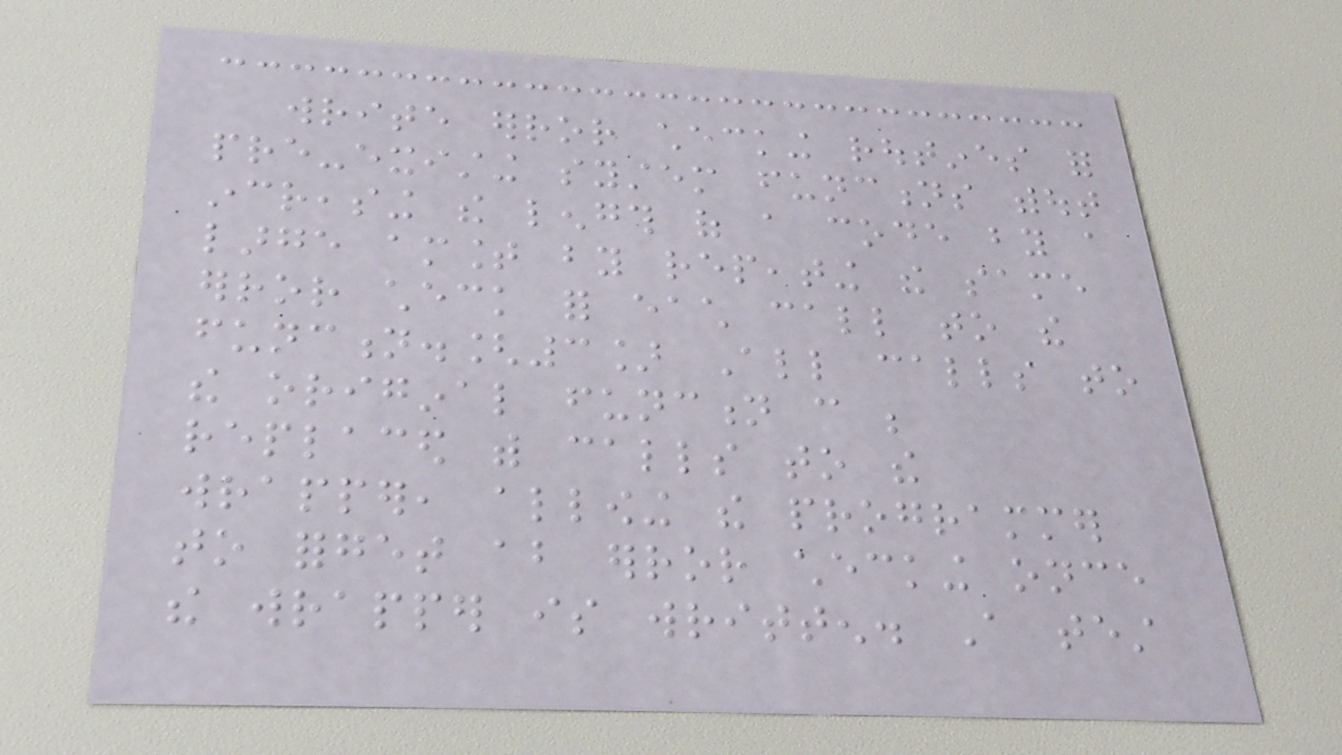write error checking routines for
pre-existing system functions without
increasing the length of a code by a
large amount by repeating the same
error check for each call to the
function.[3] All calls to
the original function can be
replaced with calls to the
wrapper, allowing the programmer
to forget about error checking once
the wrapper is written. A test
